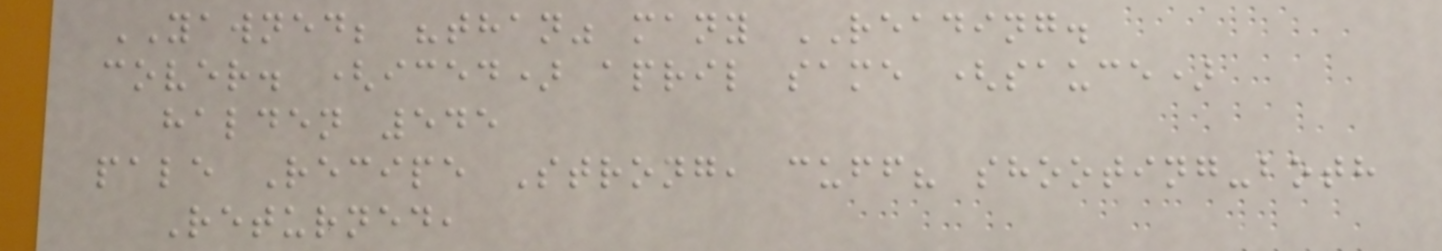YAWNED; "than" many READING.
cover. (iced) april same (sauce)
halden 545
pale Recipe Strong, cuff? shooting-both
Returned,
